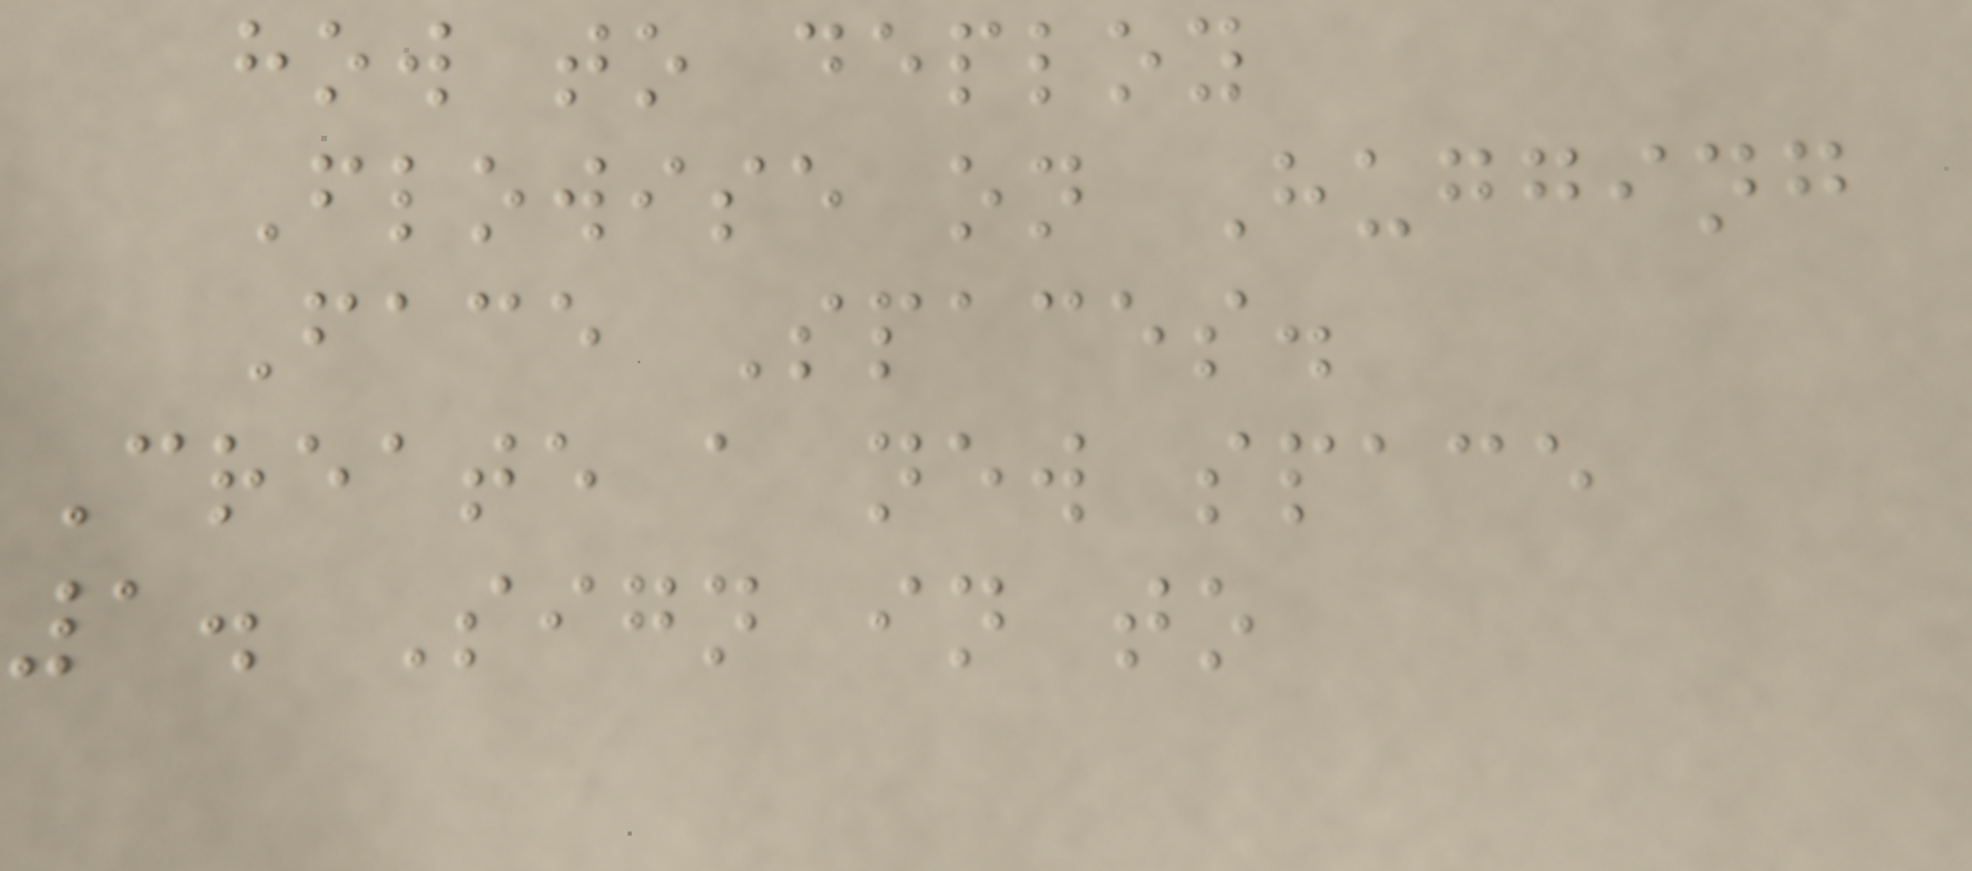how to deploy
Flowise on Hugging
Face Spaces.
Create a new space
1. Sign in to
